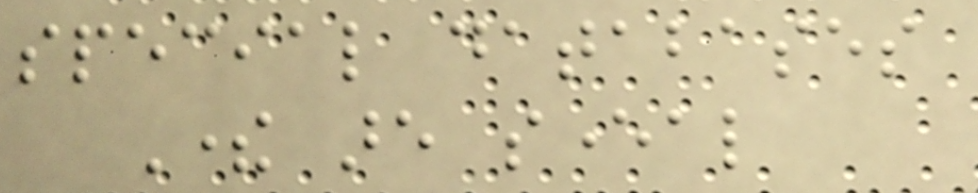special databases
There are several
